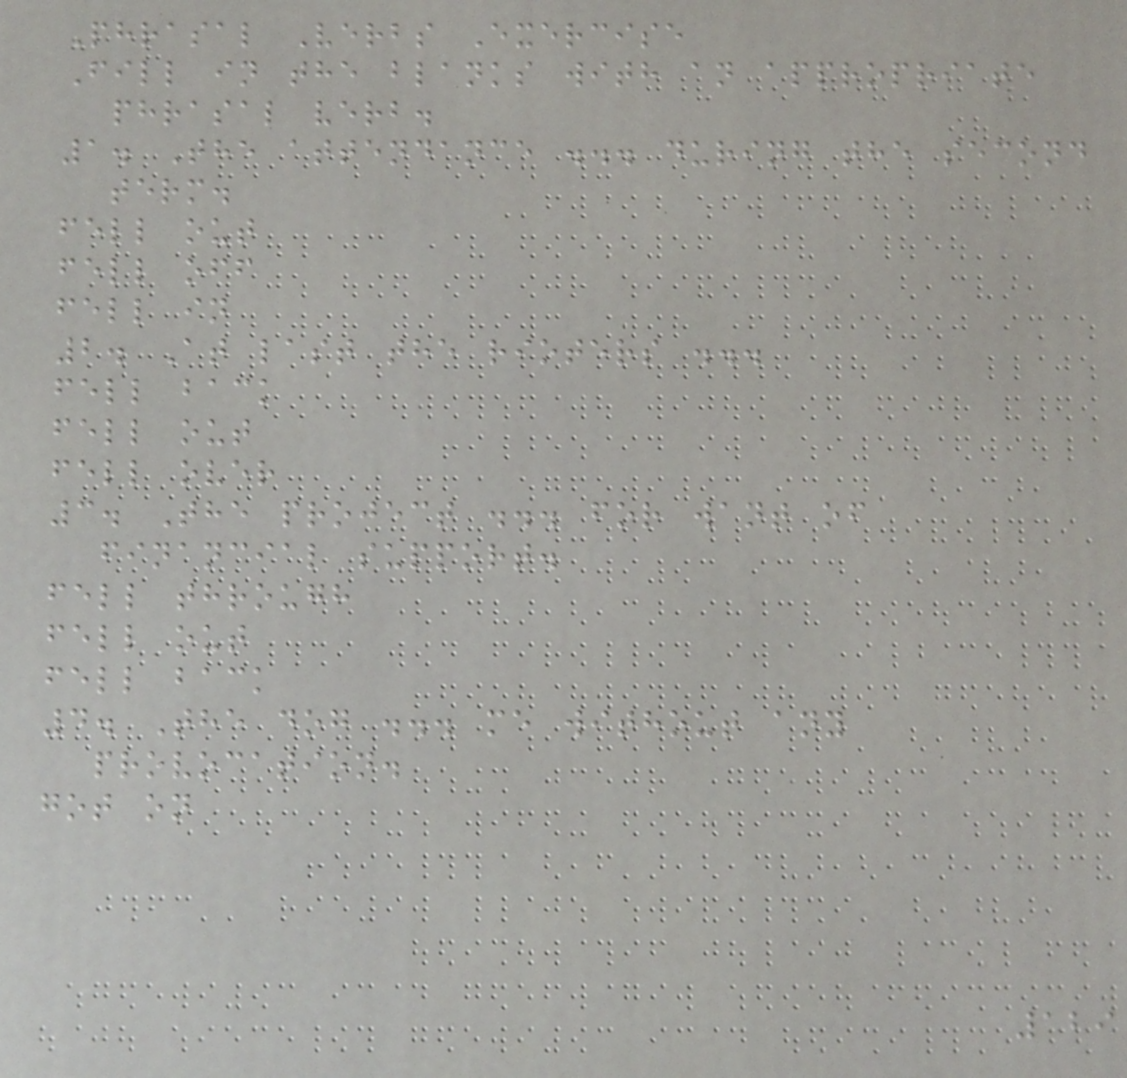Phrasal Verbs Exercise
Fill in the blanks with an appropriate
phrasal verb.
1. The attendance ... during the second
term.
fell out
fell off
fell in
2. At last the rioters ...
fell back
fell out
fell over
3. The project ... for want of
financial support.
fell through
fell out
fell back
4. The dog ... me without any
provocation.
got on
129
